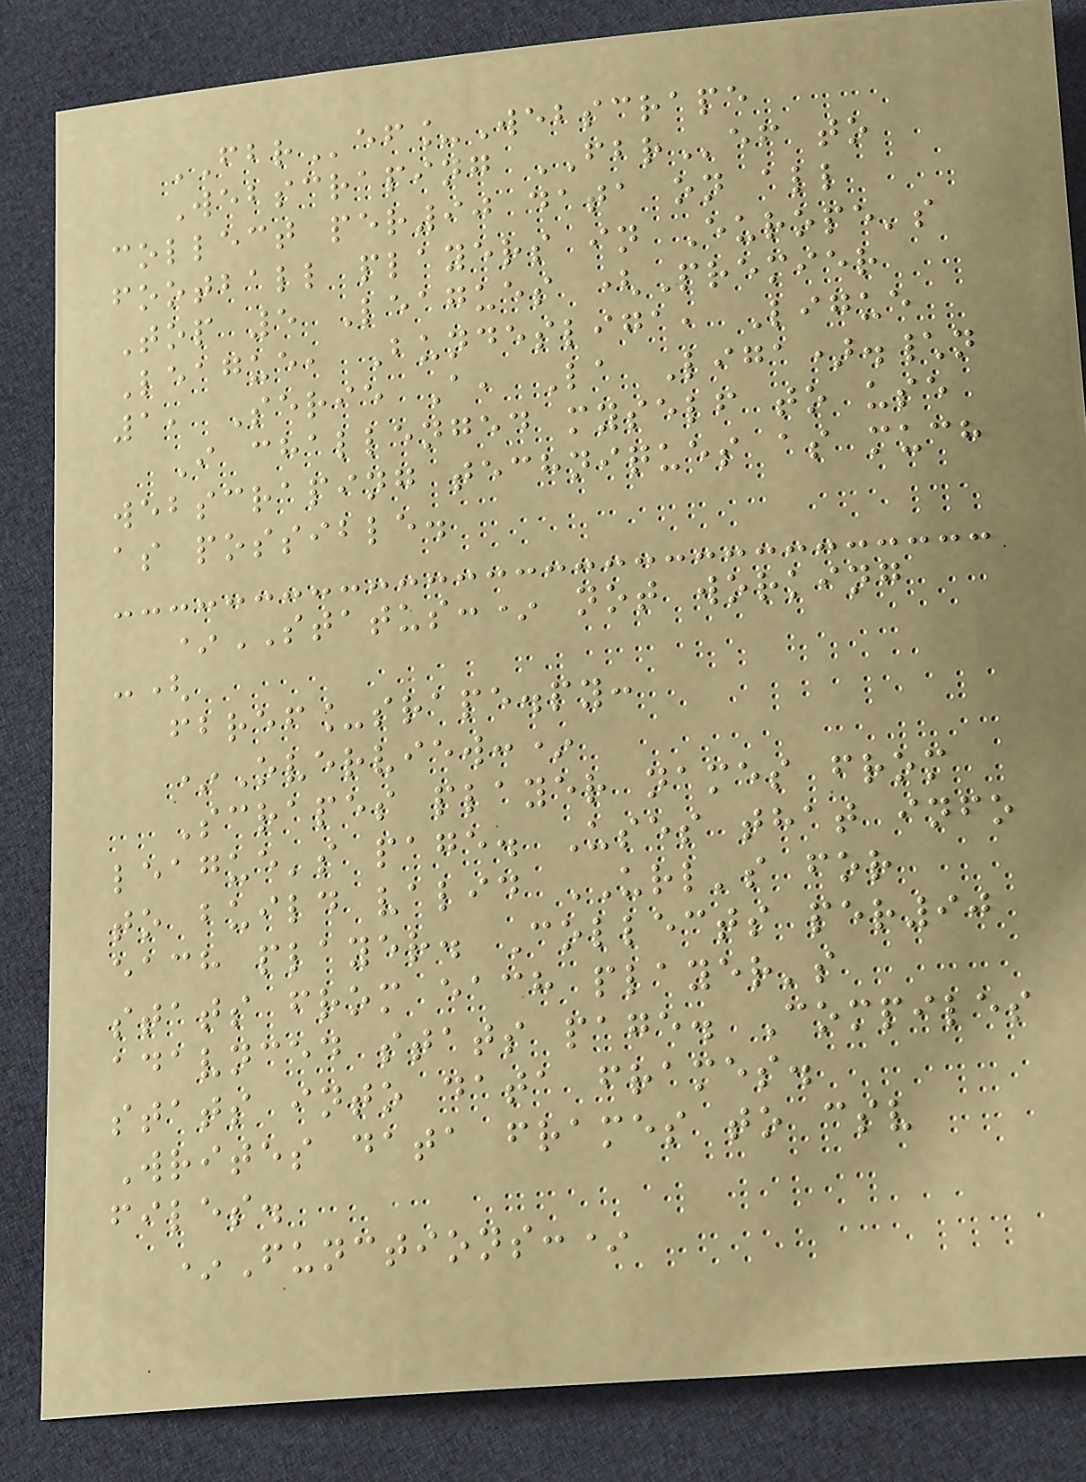FBRef_Webscrape
Webscraping FBRef to
collect per90 data on all
football players in Europe's
Top 5 Leagues (Premier
League, Bundesliga, Ligue
1, Serie A, La Liga).\n
I challenged myself to use
webscraping techniques as much
as possible.
*STATUS:* not working
:(
fbref_srape.py:
*Overview:*
Scrapes player names from
league's page. Uses that info
to build valid URL's for
each player. Collects per90
stats from each player's
adavnced stats page. Compiles
stats into data frames.
Writes data frames to csv
files.
*Functions:*
